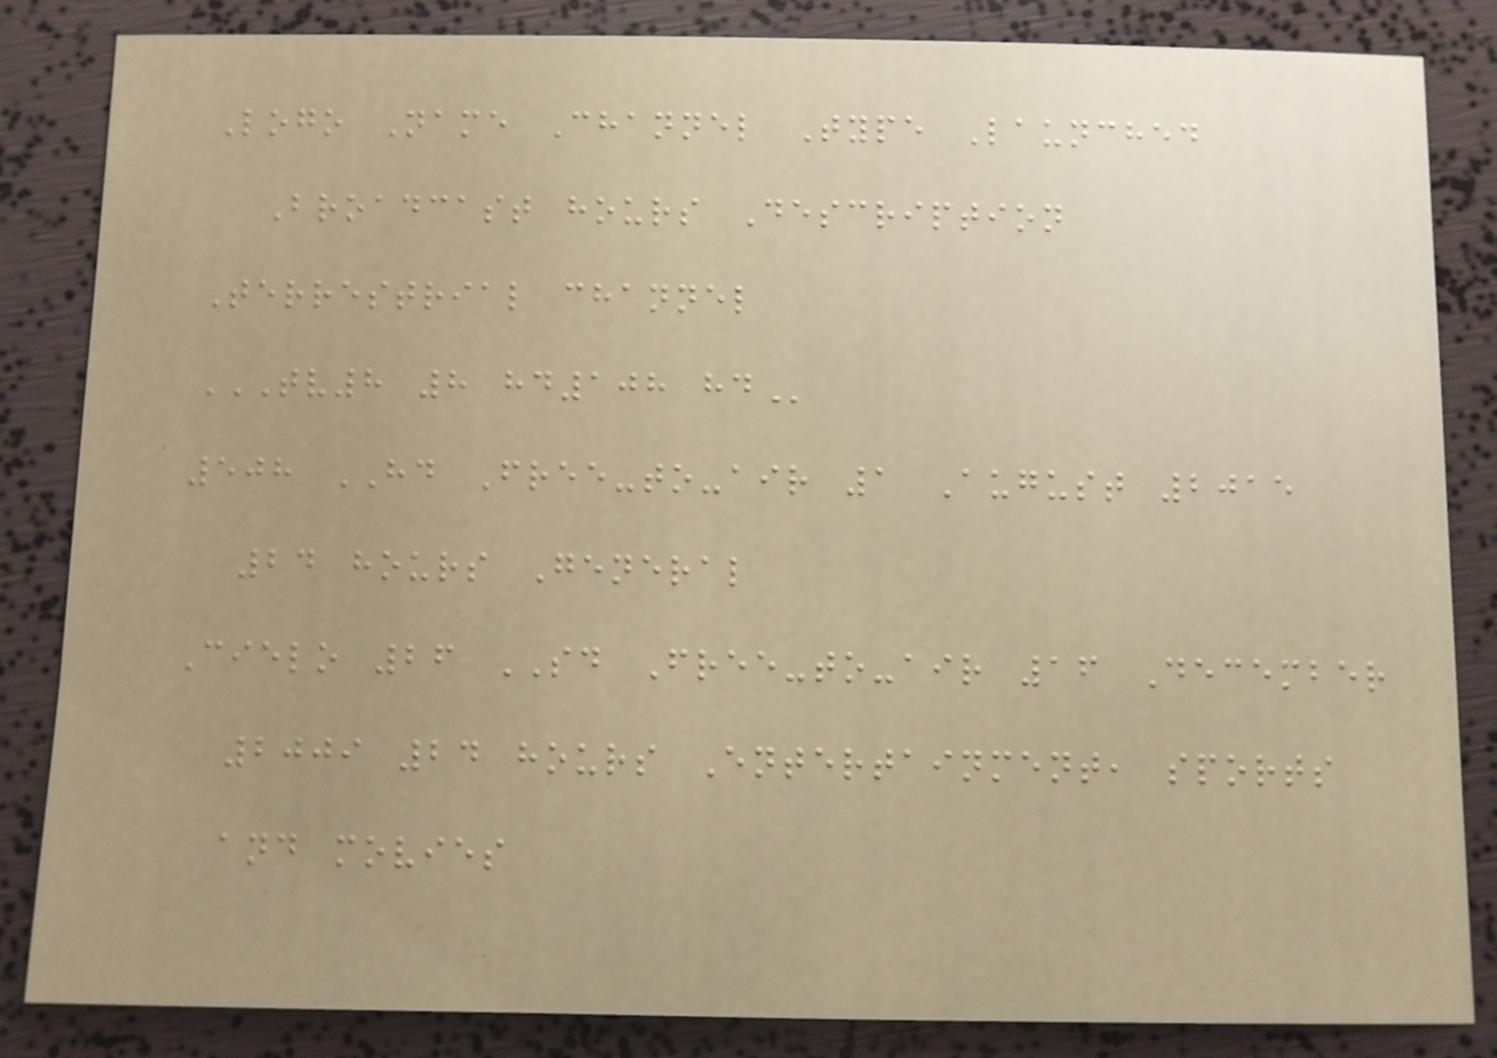Logo Name Channel Type Launched
Broadcast hours Description
Terrestrial channel
TV8 8 HD108 HD
508 HD Free-to-air 1 August 2015
24 hours General
Cielo 26 SD Free-to-air 16 December
2009 24 hours Entertainment, sports
and movies
